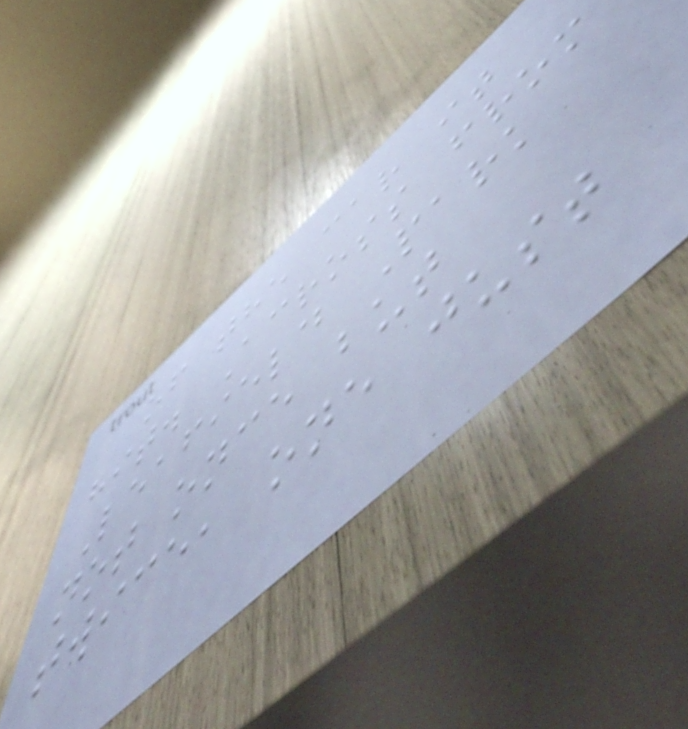of the car it
hit. Across from
Leafield Park
not once but
twice, one just
